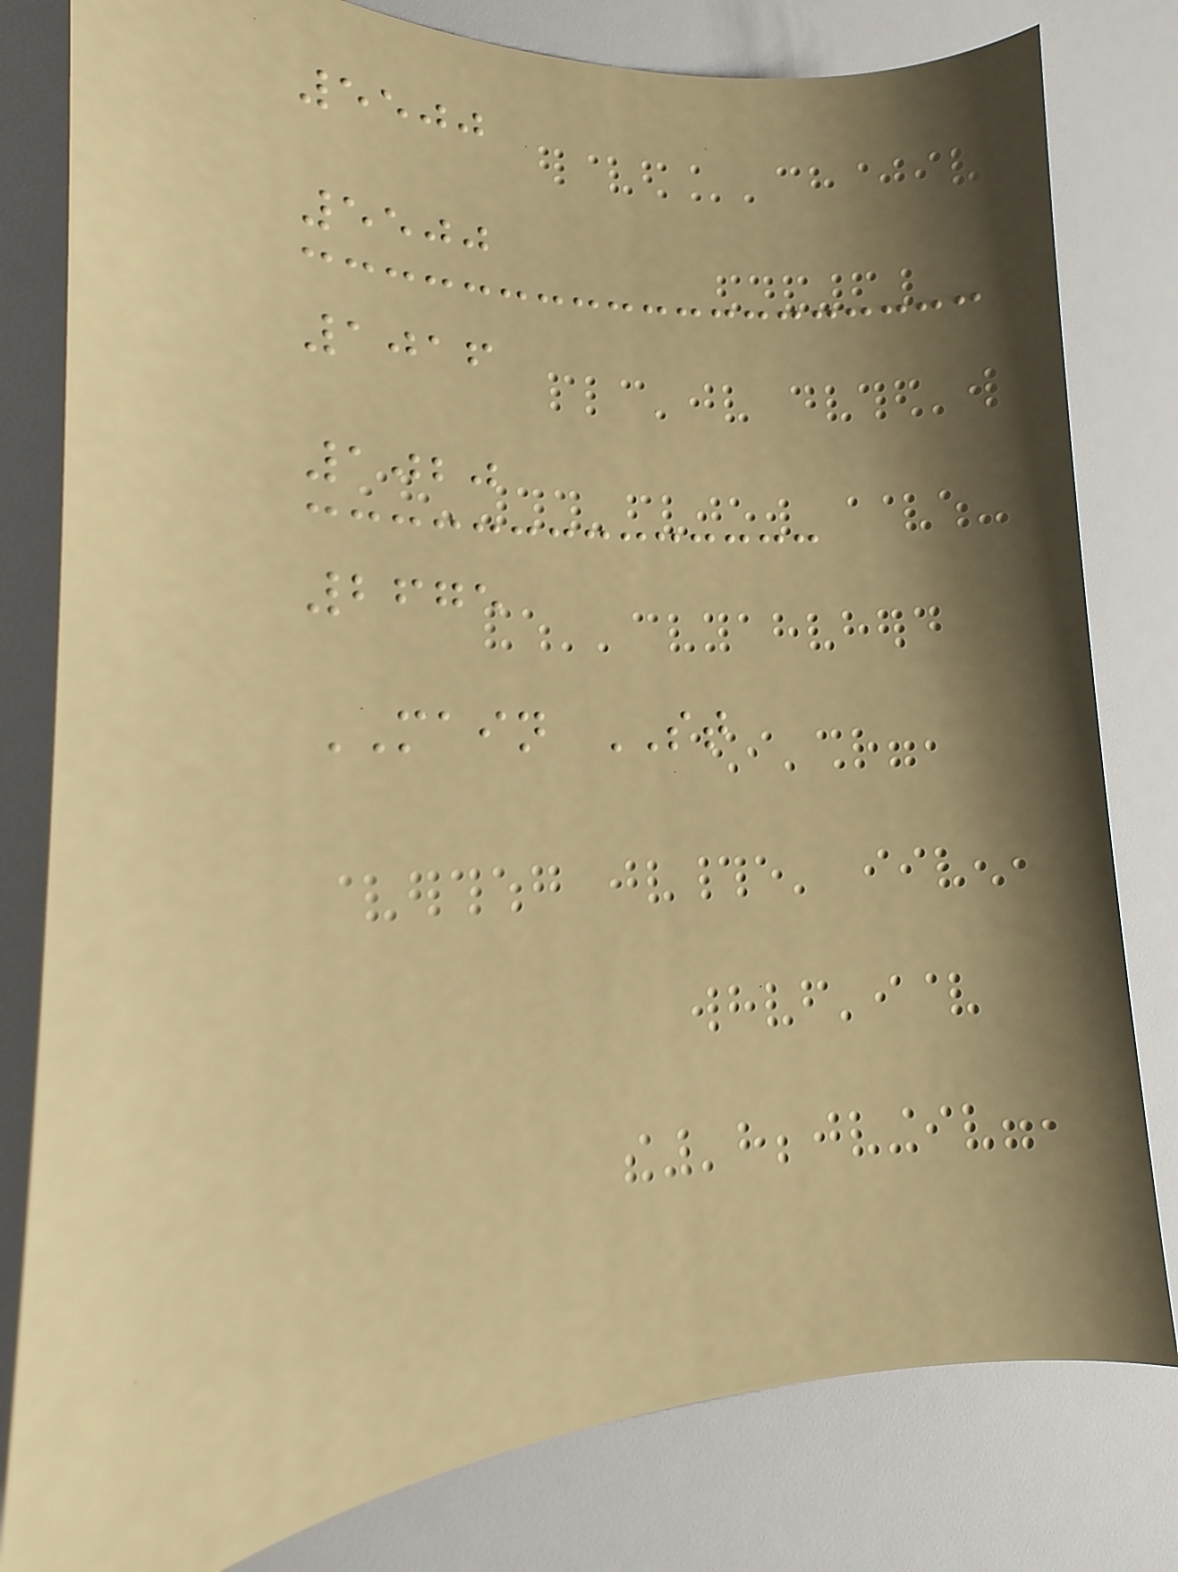5500
5500
1016
1020
2675
MAIN ST
